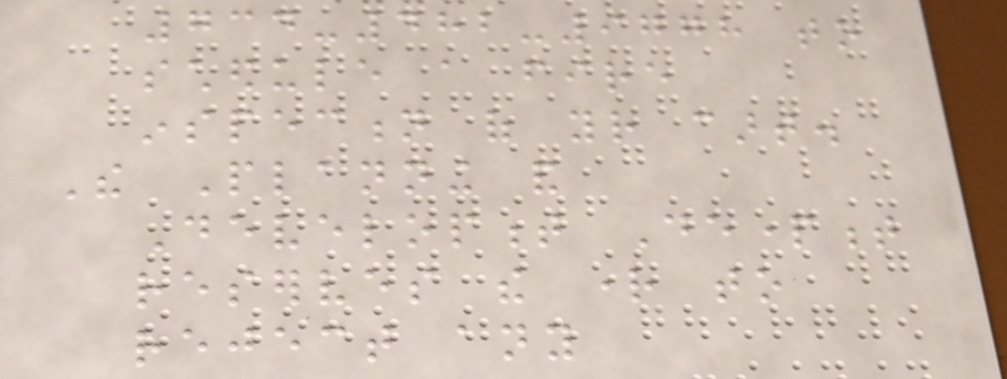734-482-9778 to
schedule a fire
inspection of your cart.
The Planning and
Development Department
reserves the right to
reject any
